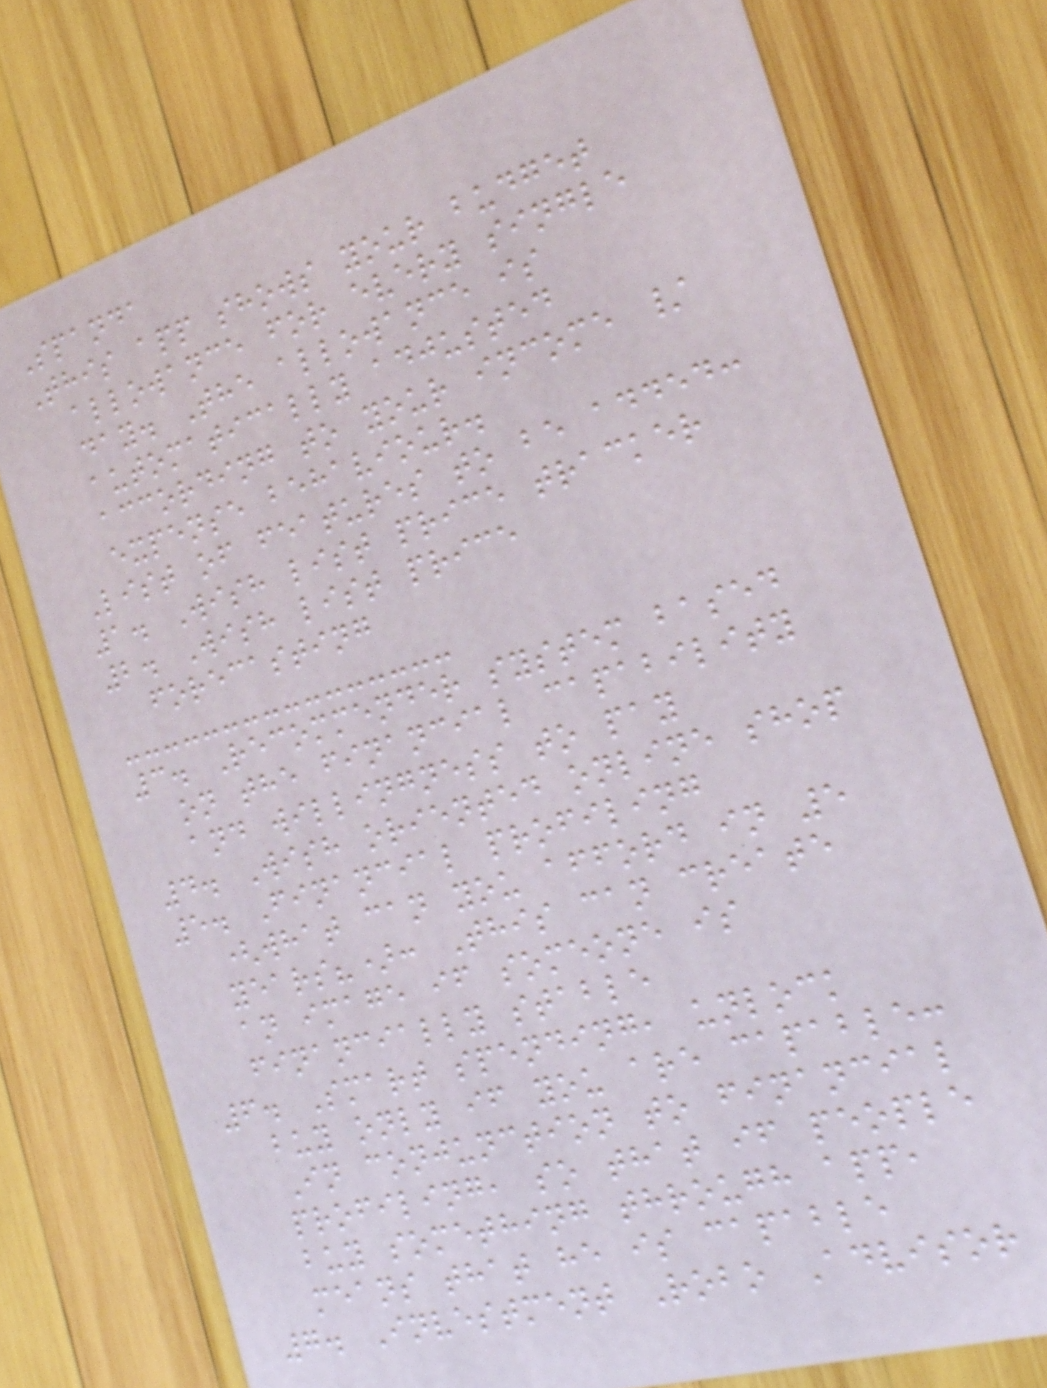Spanda
This app shows your budget
allowance for every single
day. The allowance is
automatically adjusted
according to your income /
expense behaviour.
List of features to be added:
1. Wish list price tracker
2. Wish list price
forecasting
3. Recommender system based
on the financial capability
and willingness to pay
4. Wish oriented online shop
5. Financial profiling
(what can you afford in 5
years?): This can create
an image if someone is
financially stable
6. Smart spending, unlock
buy only if you are capable:
In conjunction to financial
profiling, so that if people
buy something through app,
means that he is capable
7. Investment Robo Advisor
